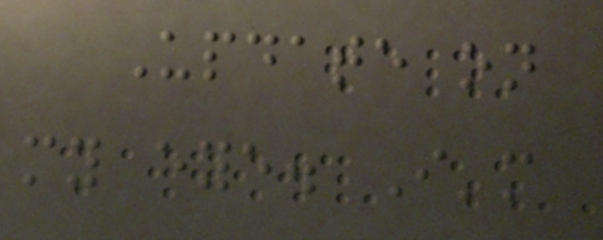Update on
my eye. I'm
